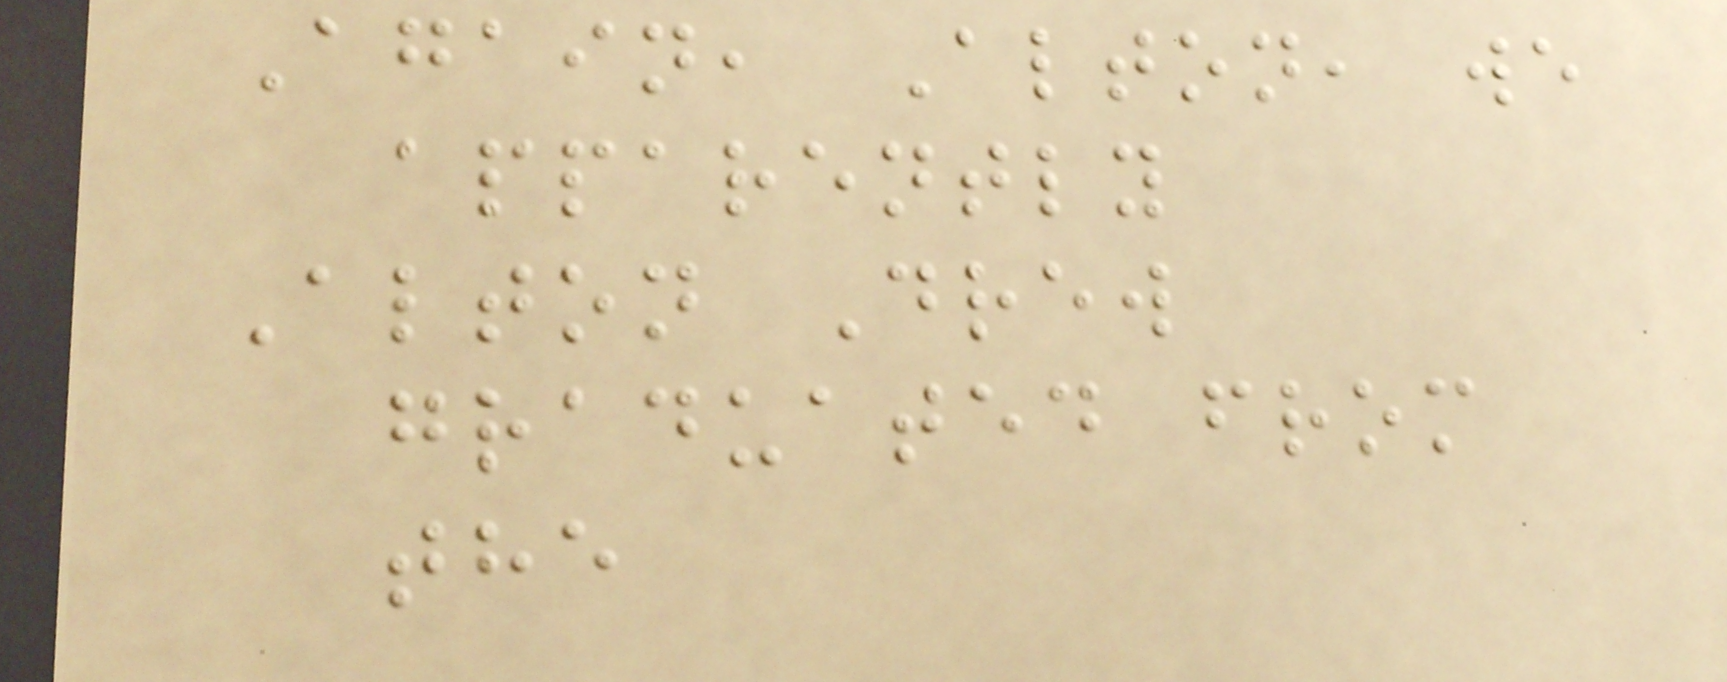Again, Alton, we
apparently
Alton Drew
graduated from
the
